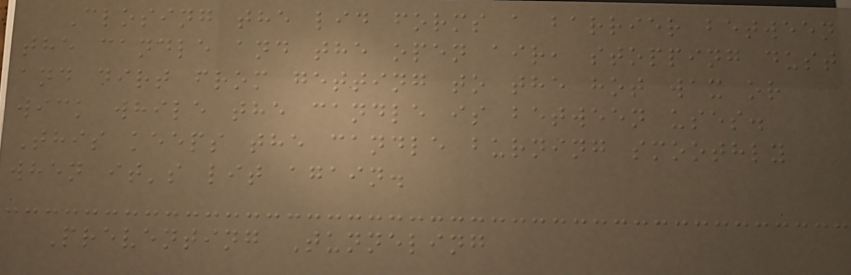Closing the lid forms a barrier between
the candle and the open air, stopping dust
and dirt from getting to the hot wax or
wick while the candle is between uses.
This keeps the candle burning smoothly
when it's lit again.
Preventing Tunneling
